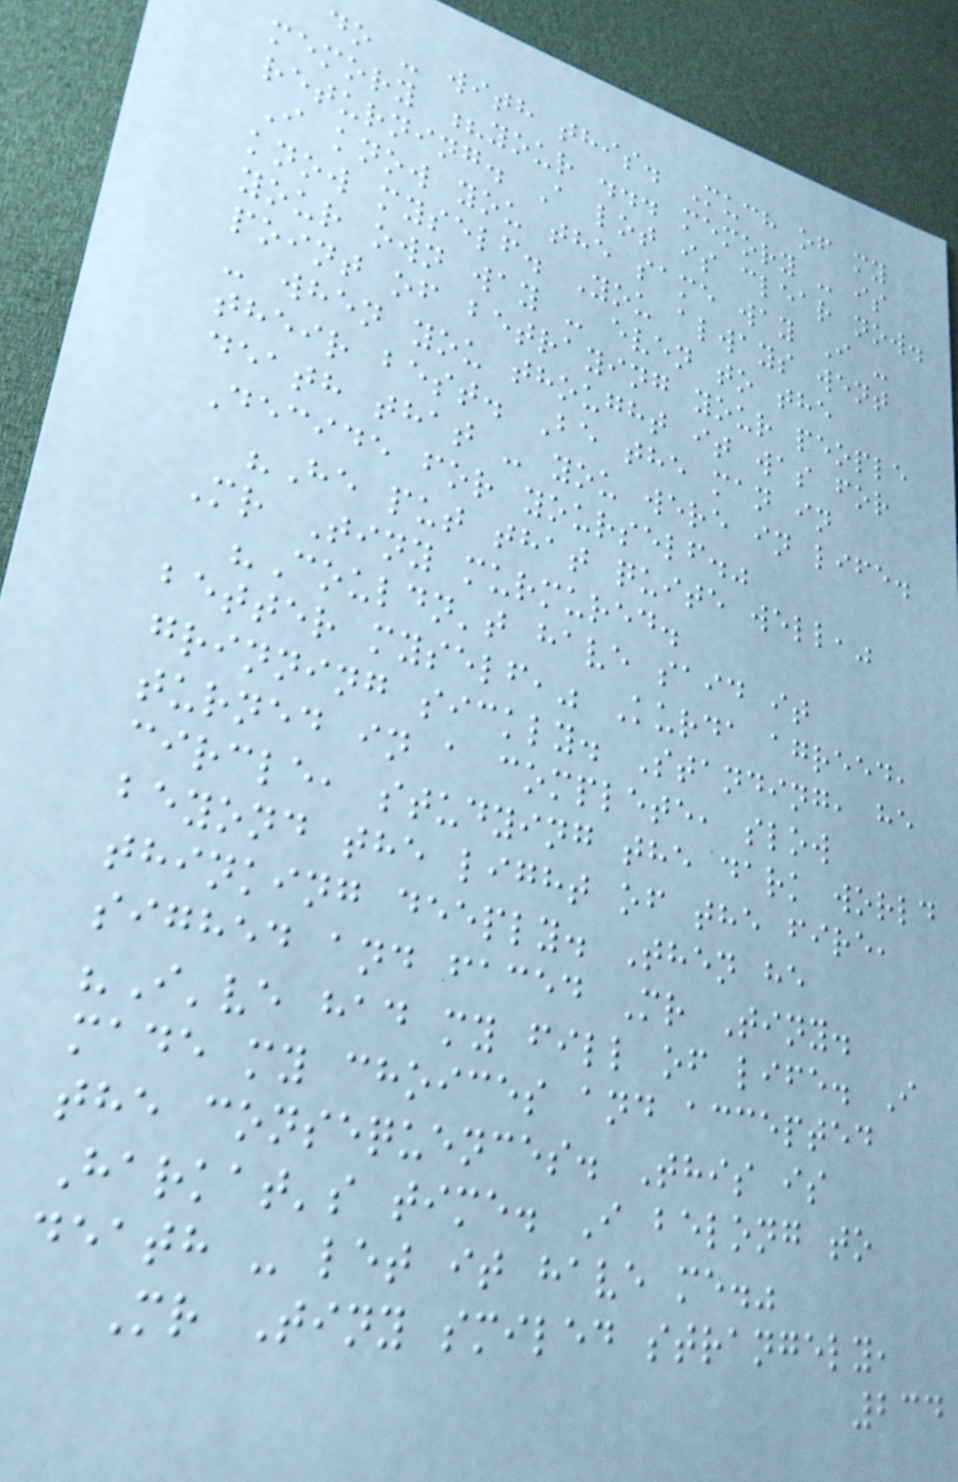do - with this. Much of my
memory ?your ... memory - is
returning. A lot is clear now.
I know you the same way I -
know myself. You always went
your own way - even to the
point of betraying your people
- when you thought it was for
their best. Be the man in
death that - you were in life.
Decide for yourself."
"He put that quite well,"
Mr Tiny murmured.
"Couldn't have said it
better myself," Kurda agreed,
grinning sickly. Standing, he
turned in a complete, slow
circle, studying the dark world
beyond the light of the fire,
thinking deeply. Then he
sighed and faced Mr Tiny.
"I've had my fill of life. I
made my choices and accepted
the consequences. This is
Harkat's time. I belong to
death - let it have me."
Mr Tiny smiled strangely,
234
